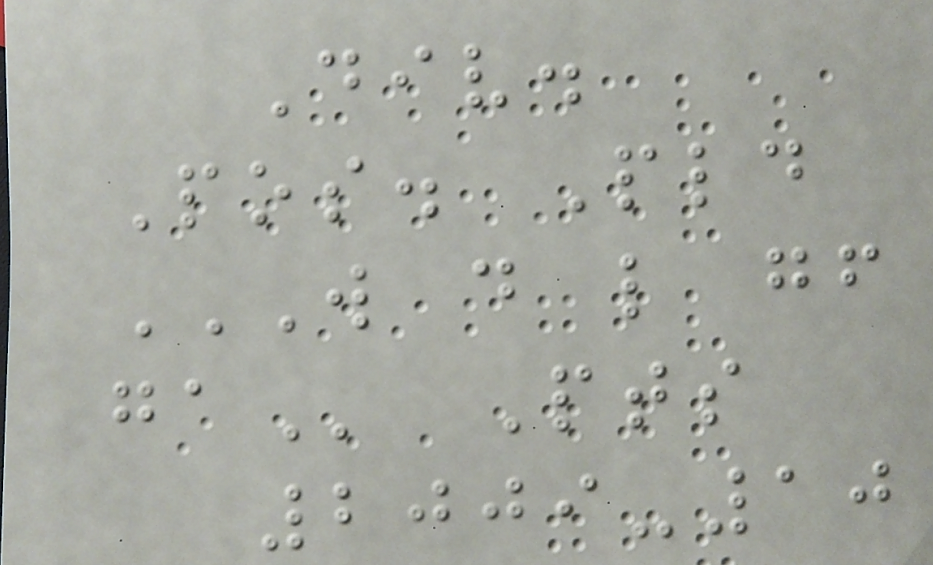Div.
Pos. Pld
W D L GF
GA Pts
2009-10
